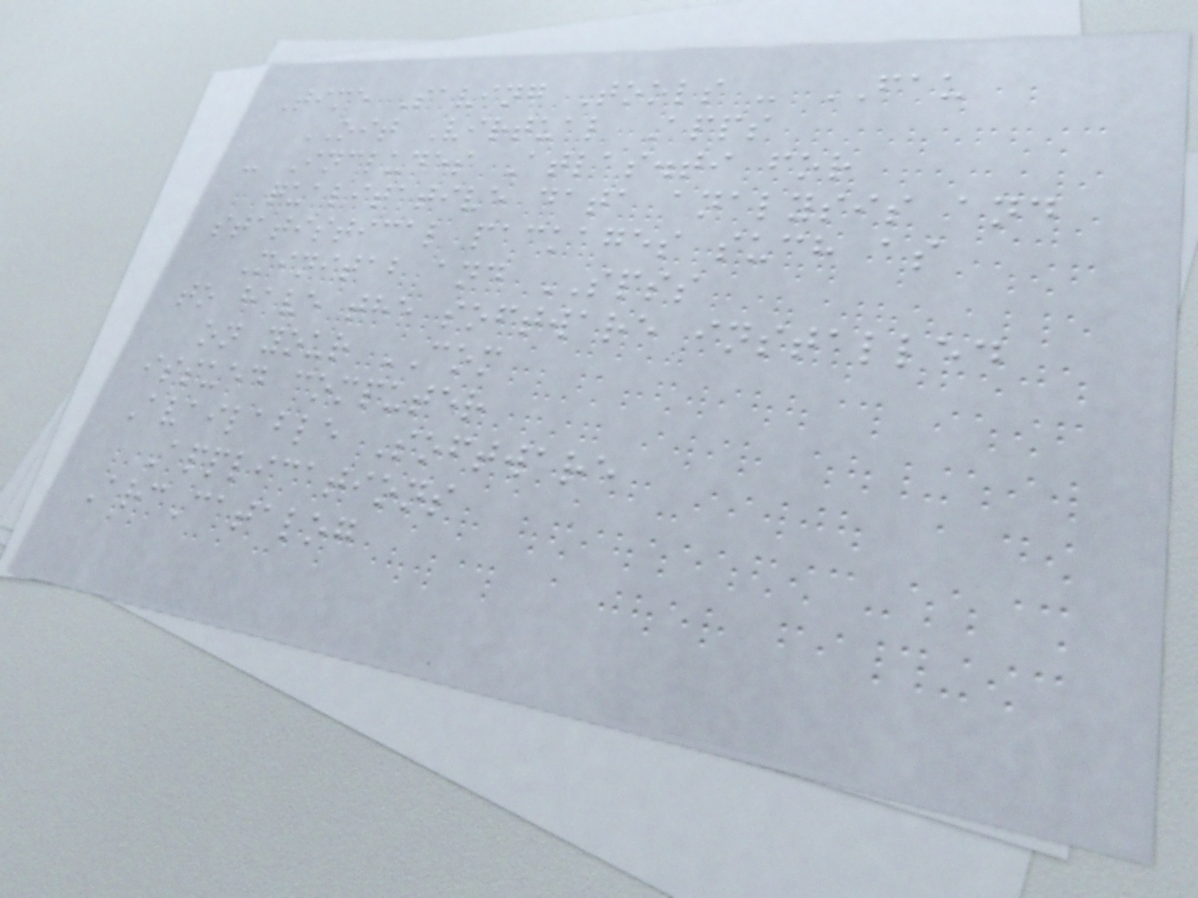Time Saving Tools - FAU
OIT Virtual Apps
- Includes Atlas.ti for
qualitative data analysis and
statistical packages such as
Minitab and SPSS
to have the software installed
on your COM
issued computer
Available Software
Applications
ArcCatalog
